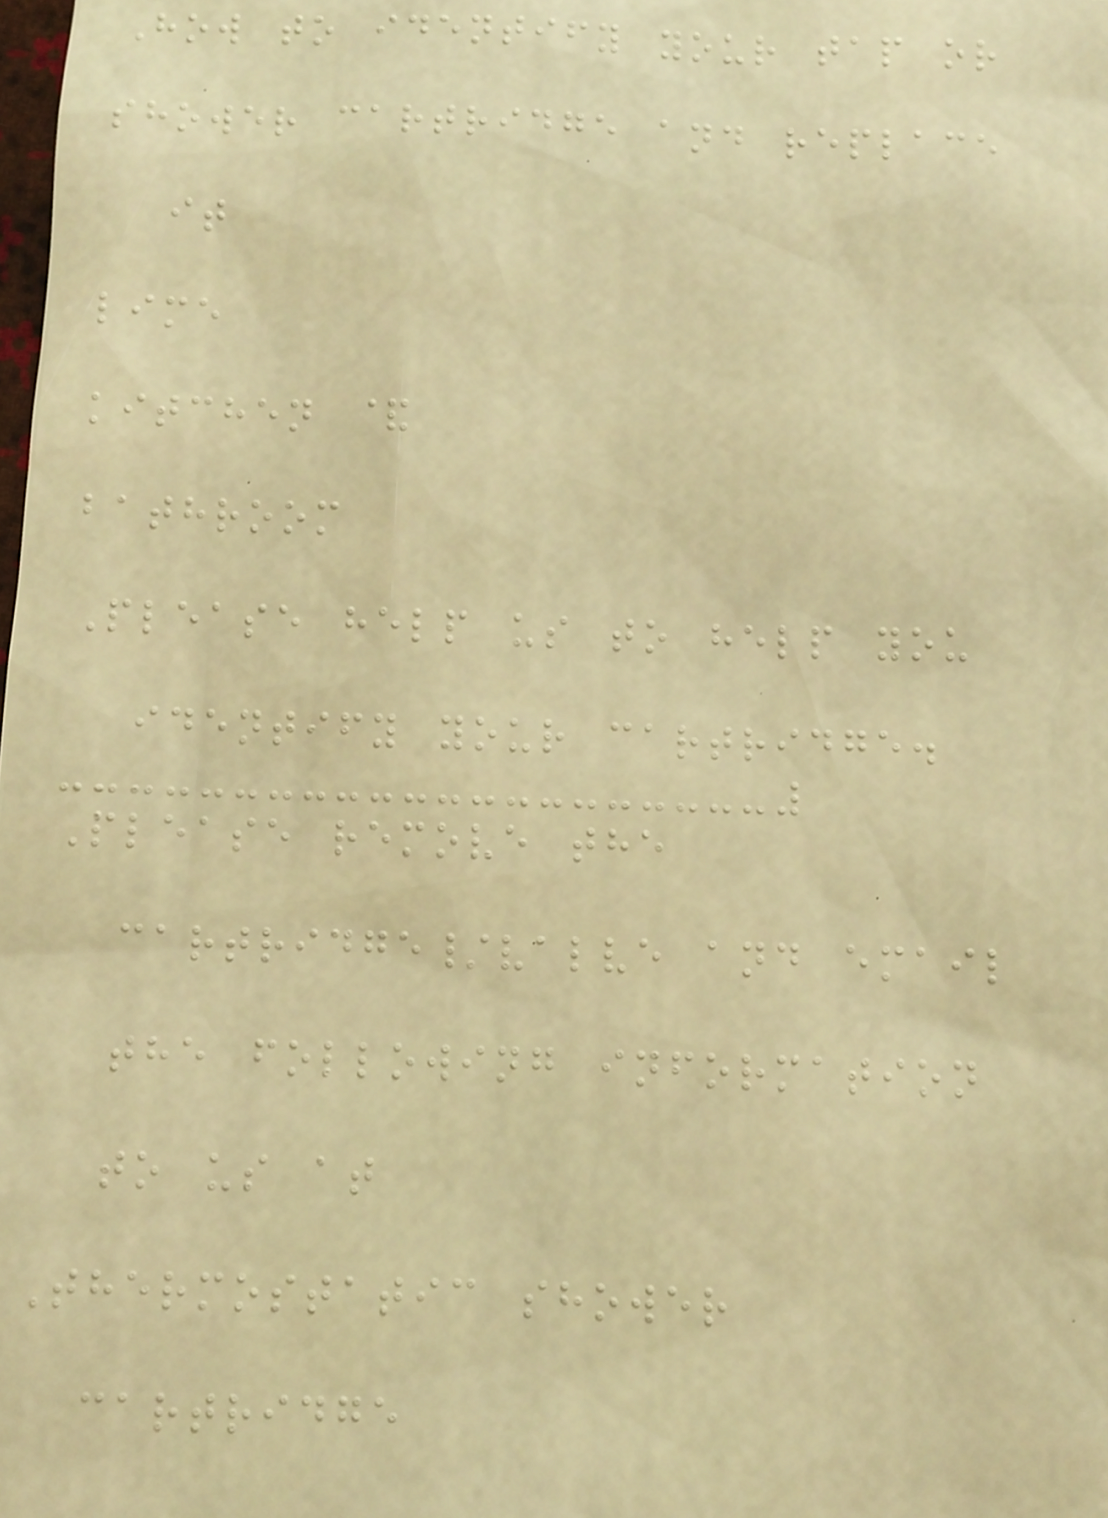How to identify your tap or
shower cartridge and replace
it
lime
kitchen &
bathroom
Please help us to help you
identify your cartridge.
Please remove the
cartridge/valve and email
the following information
to us at
Thermostatic shower
cartridge
